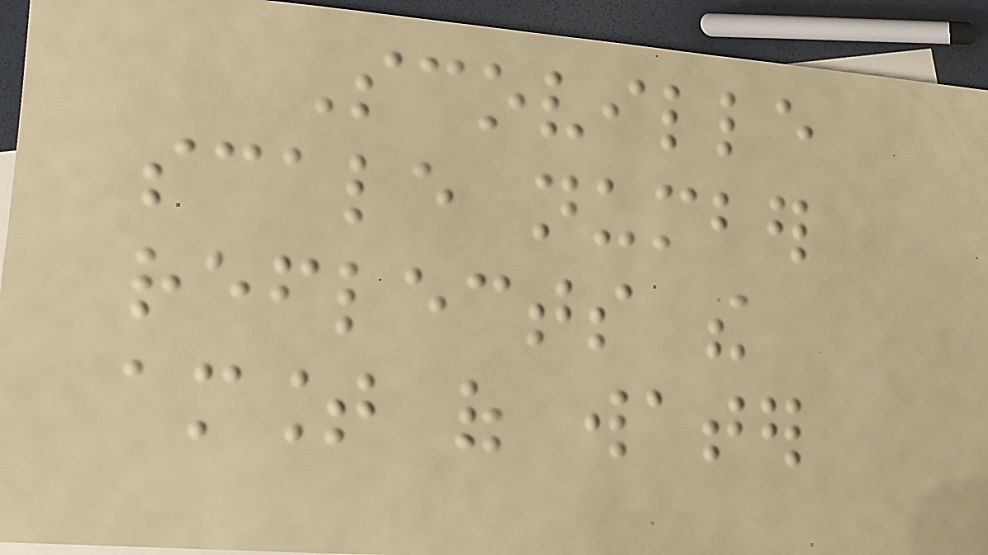Scoville
scale number
reflects the
amount of water
